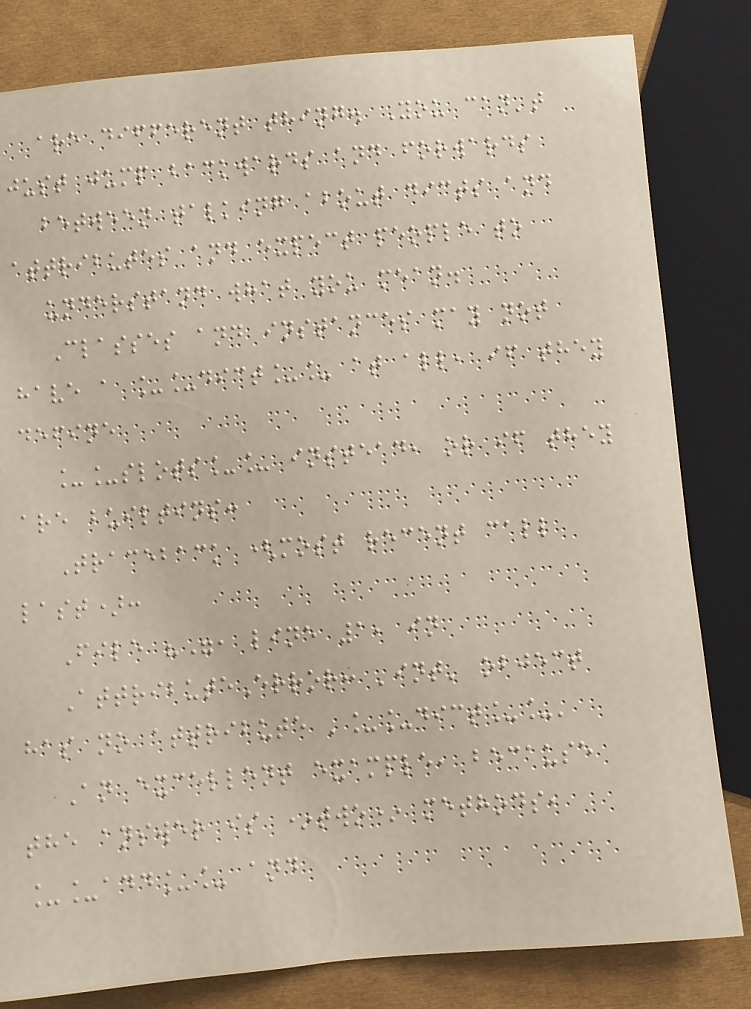are different thing. You can't
just jump backwards and forwards
between talking about dicts and
attributes and expect people to
understand what you mean.
Classes and instances may not
have a __dict__ at all, if they
define
__slots__ instead, or if they
are builtins:
Traceback (most recent call
last):
File "", line 1, in
AttributeError: 'int' object
has no attribute '__dict__'
An excellent example, because
the answer is *two* methods,
__add__ and
